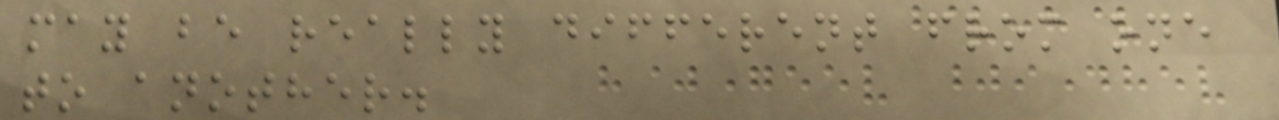may be really different from one
to another.
